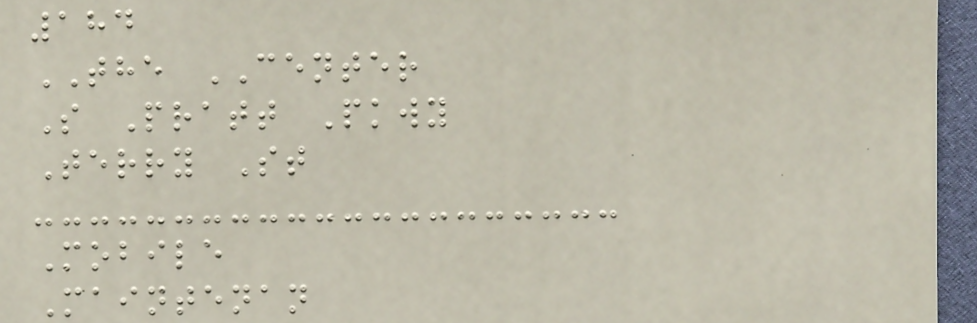184
THE CENTER
S Pratt Pkwy
Terry St
Mobile
Maintenan
